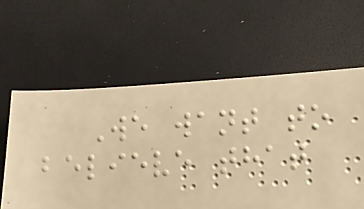We want to
believe that
